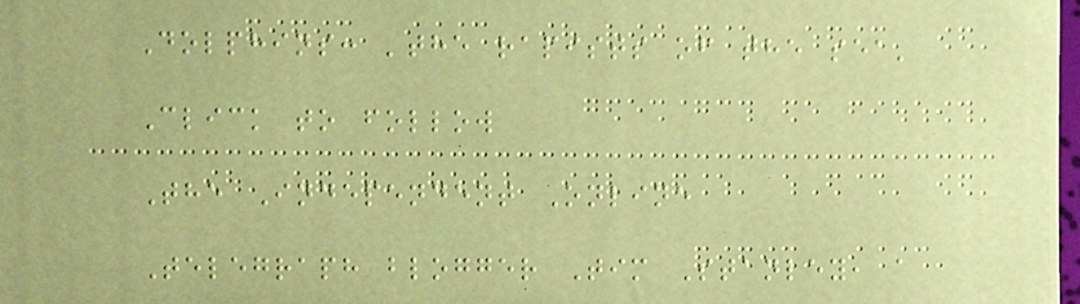Dolphins: 'the rapists of the sea'
Click to follow
The Independent Online
Telegraph blogger Tim Stanley, a
